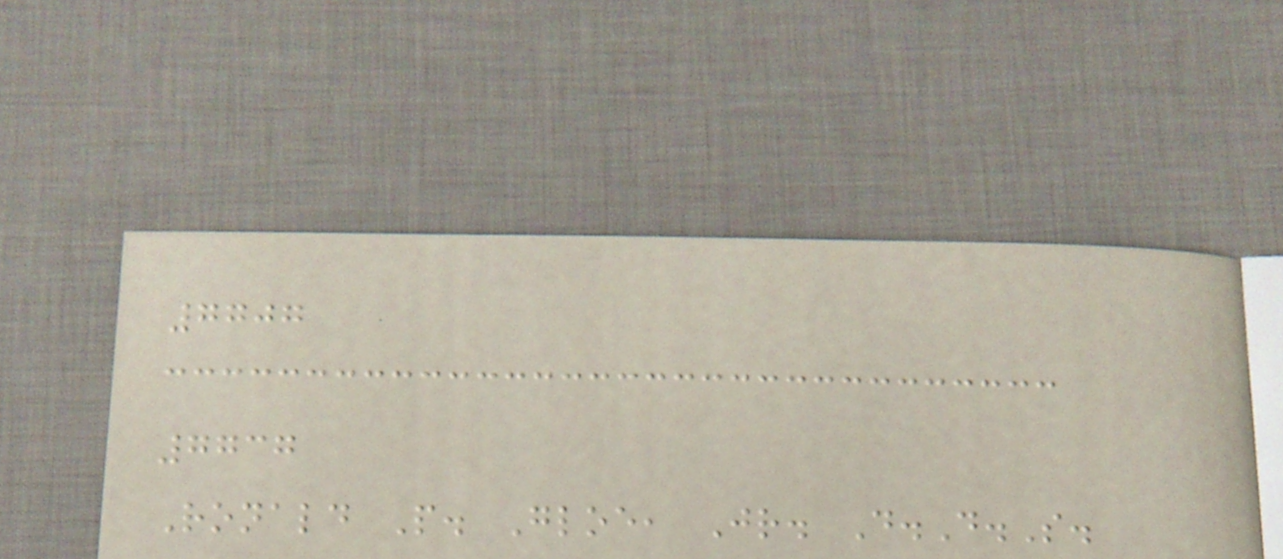7707
7737
Ronald P. Gloe, Jr. D.D.S.
